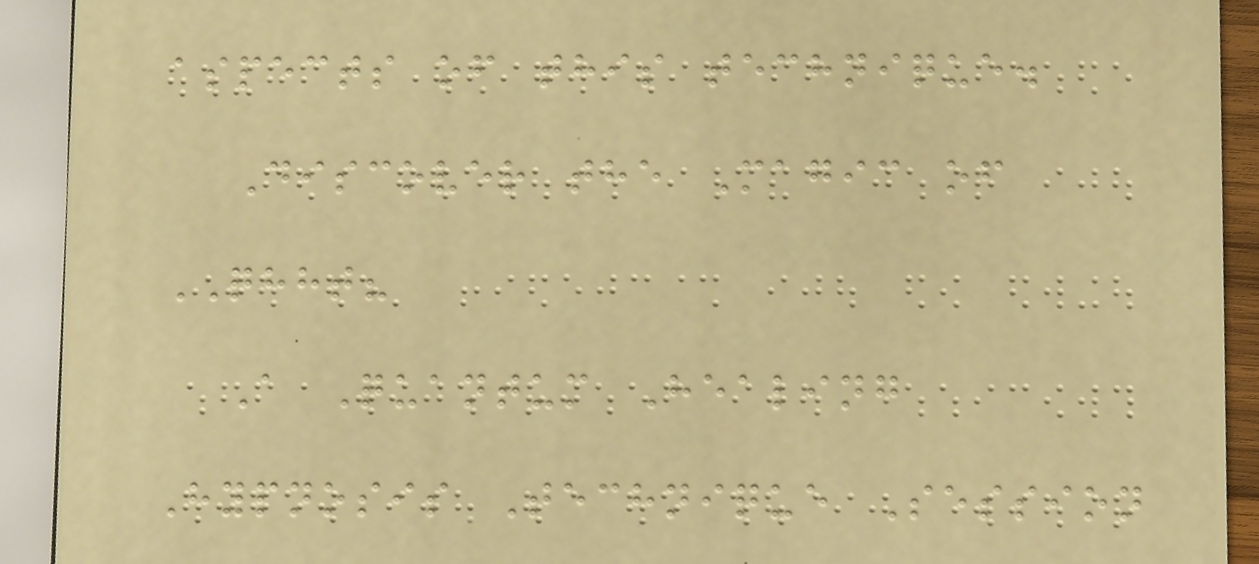aspects of this technique.
Discover the Magic of
QHHT?
A Quantum Healing
Hypnosis Technique Session
